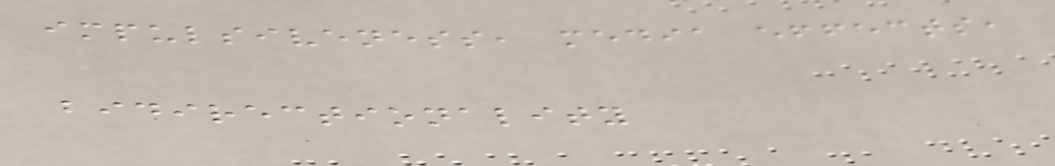impulsiveness, media effects,
bidirectionality
